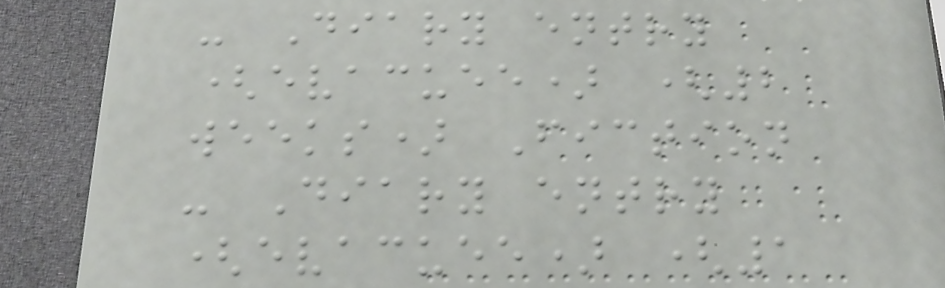- Diary entry
(evacuee) (2
weeks) Fiction
- Diary entry
(evacuee) (1
